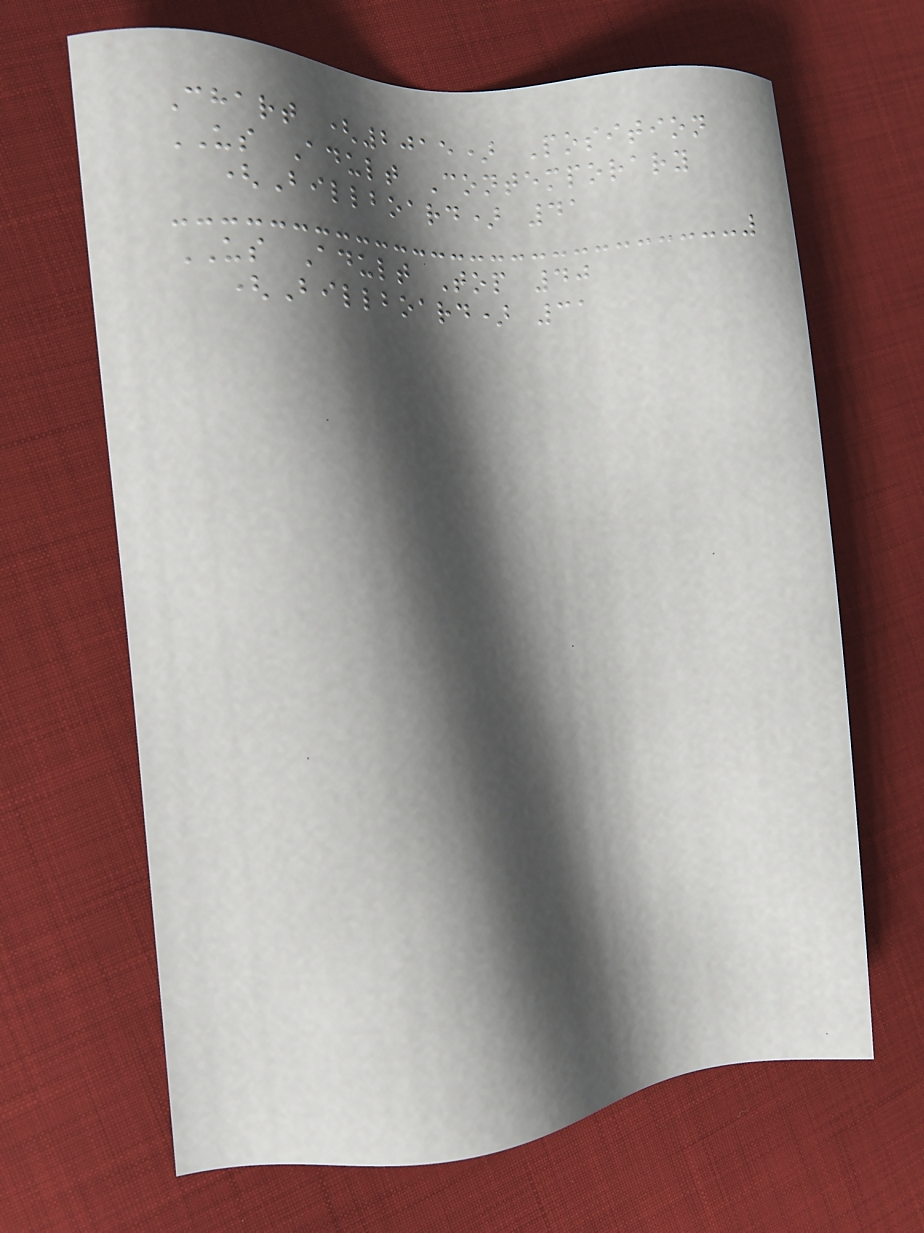Chart (2015) Position
US Adult Contemporary
(Billboard) 41
US Adult Top 40
(Billboard) 31
